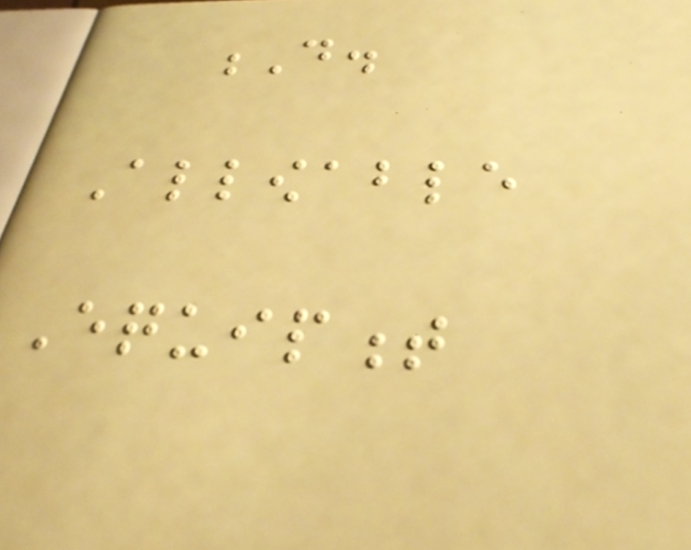D.
Allowable
Equipment
